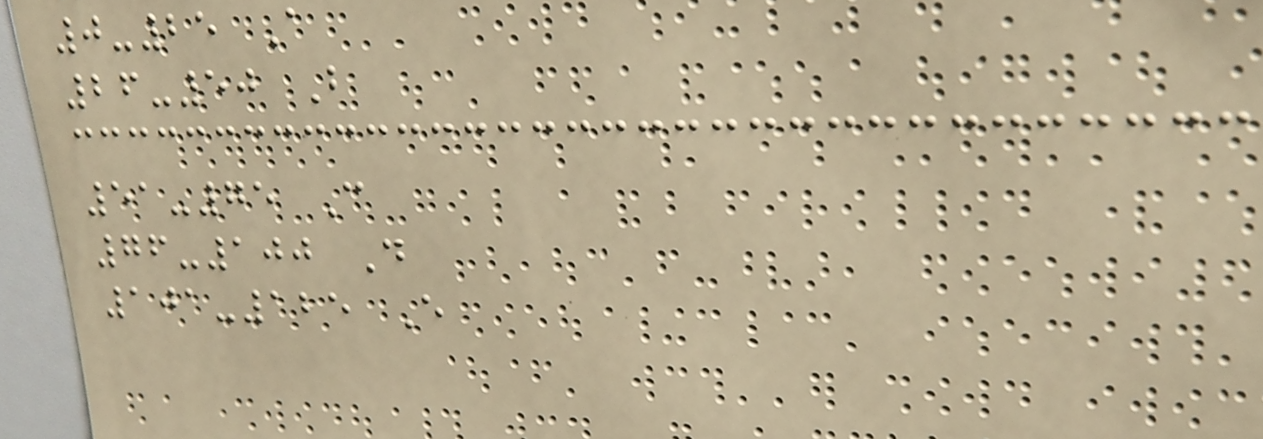0-25 A
26-50 B
51-75 C
76-100 D
101-125 E
